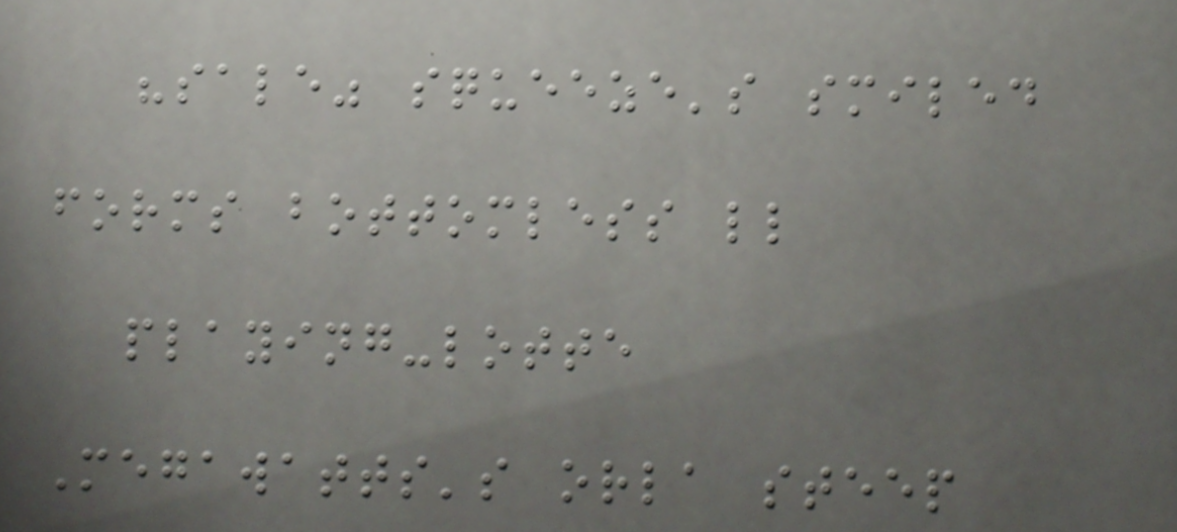"sale" squeeze's smiled
forms bottomless ll
playing-lotte
Megawatts's orla steep
